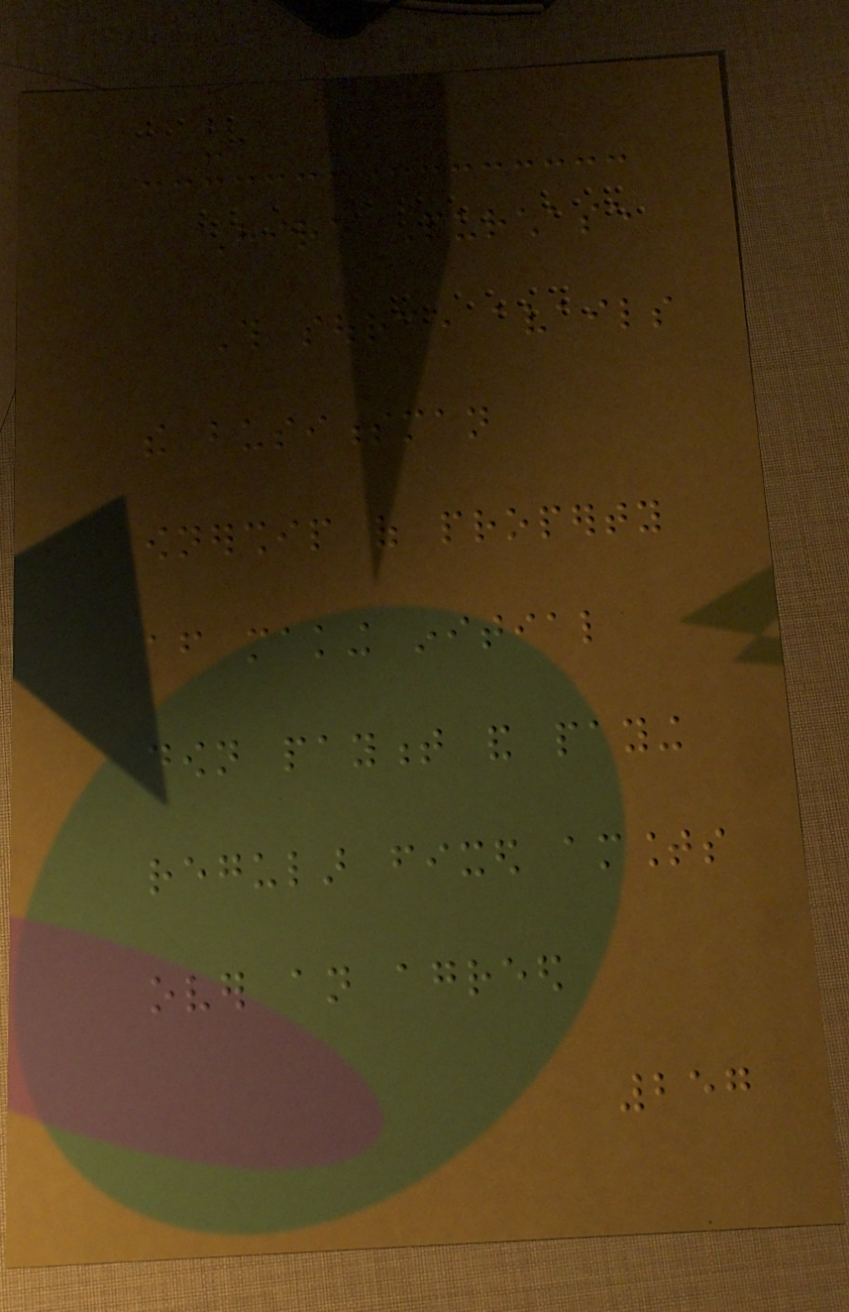-
Hire Purchase
This source avails
the businessman
ownership of property
after making initial
down payment and paying
regular fixed amounts
over an agreed
257
